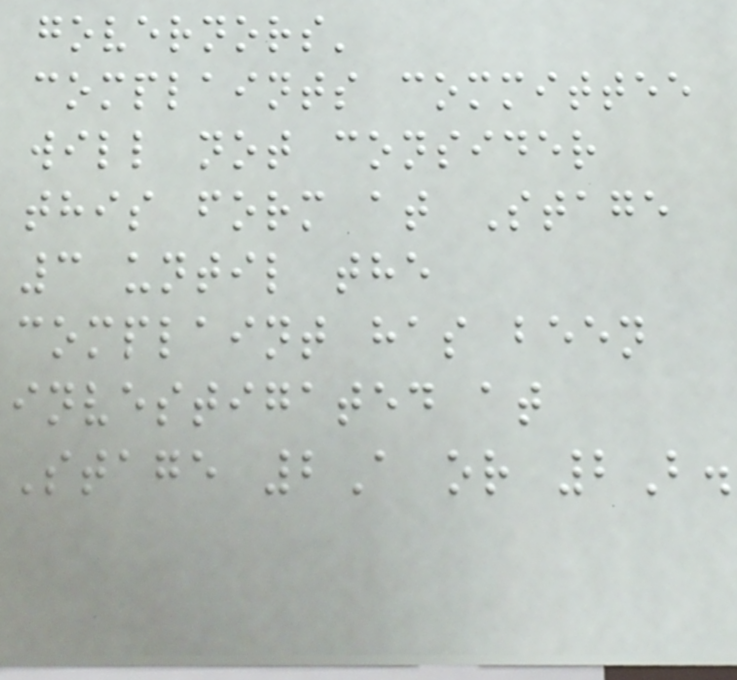governors'
complaints committee
will not consider
this form at Stage
3 until the
complaint has been
investigated at
Stage 2A or 2B.
